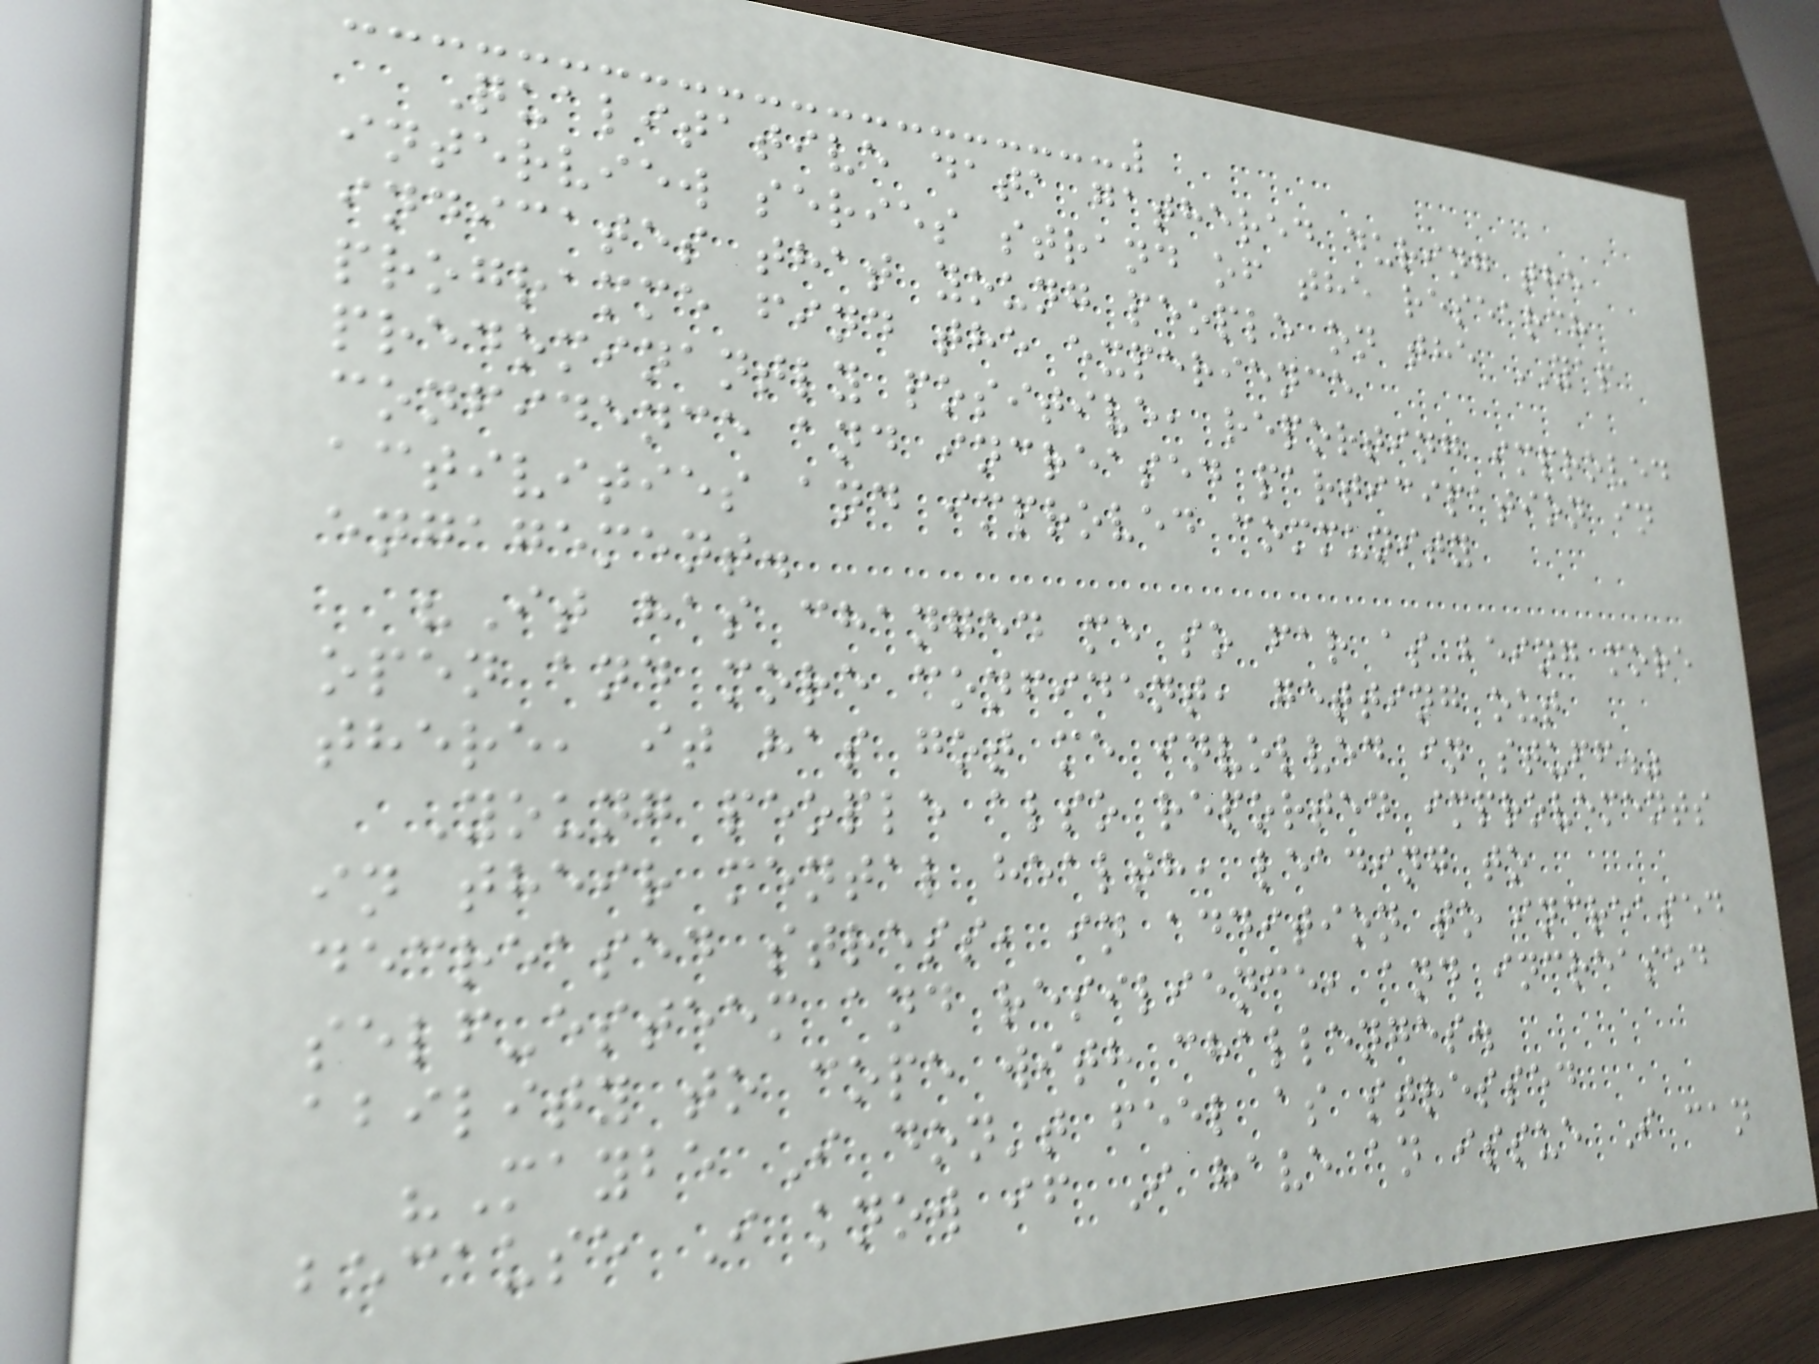Qualitative data gathered during the
interview series strand of the research
indicates that young people on the YAP
programme find the experience
predominantly positive, reporting improved
confidence and increased participation in
activities and improved community
engagement.
"It has changed me so far as being more
open and more confident, getting out
there, it has got me involved in stuff."
Young people also reported improvements
in their mental health, leading to
decreased stress, in addition to increased
self-esteem and resilience, and increased
ability to cope with challenges.
"Maybe I don't feel as stressed
because I know if I have an issue I can
